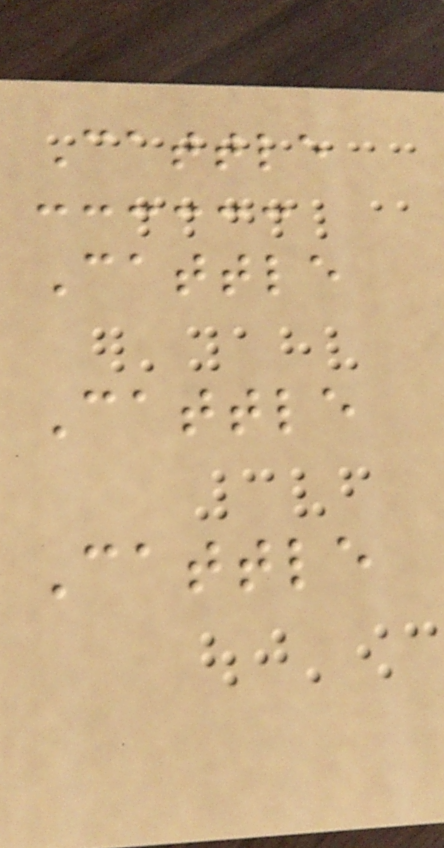Cattle
Cattle
Cattle
Cattle
